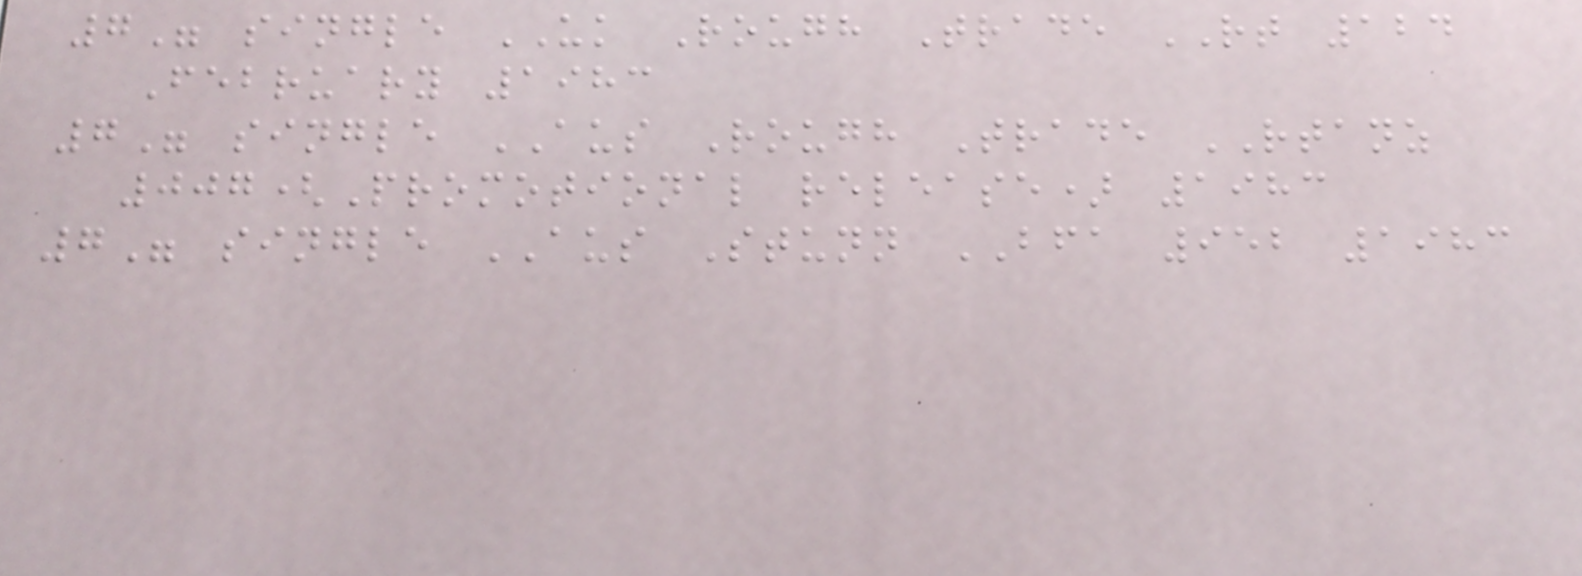7" single UK Rough Trade RT 124
February 1983
7" single AUS Rough Trade RTANZ
007(Promotional release) 1983
7" single AUS Stunn BFA 952 1983
